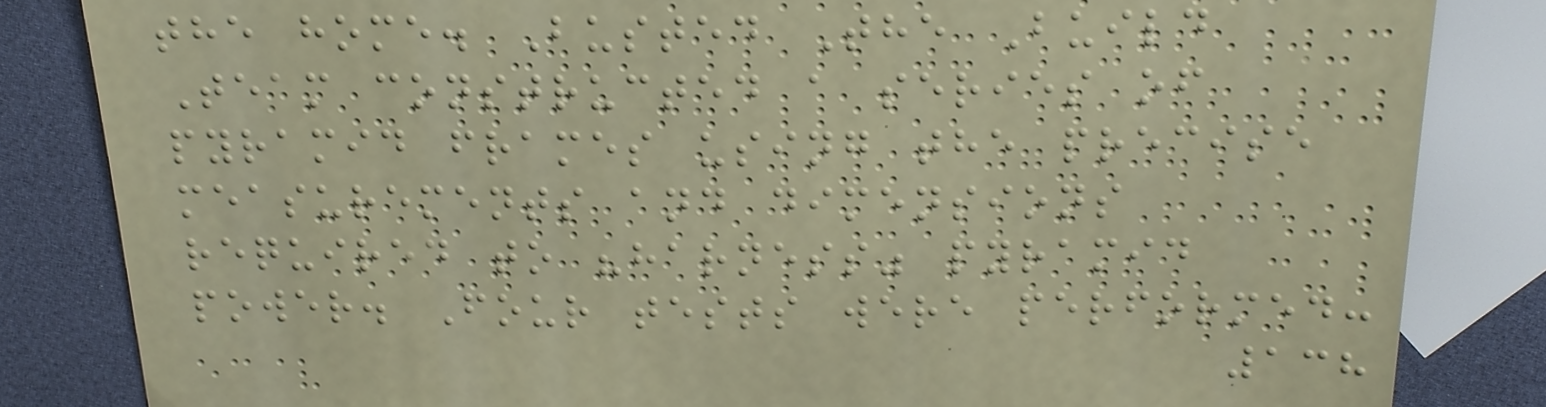the home. Busted The Build
Team constructed a series of
pyramid frames using the precise
measurements and dimensions
required to "harness" pyramid
power. Four tests were performed:
138
